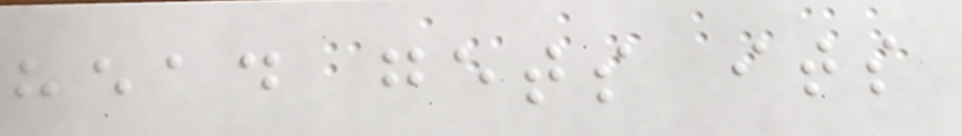head gets its
